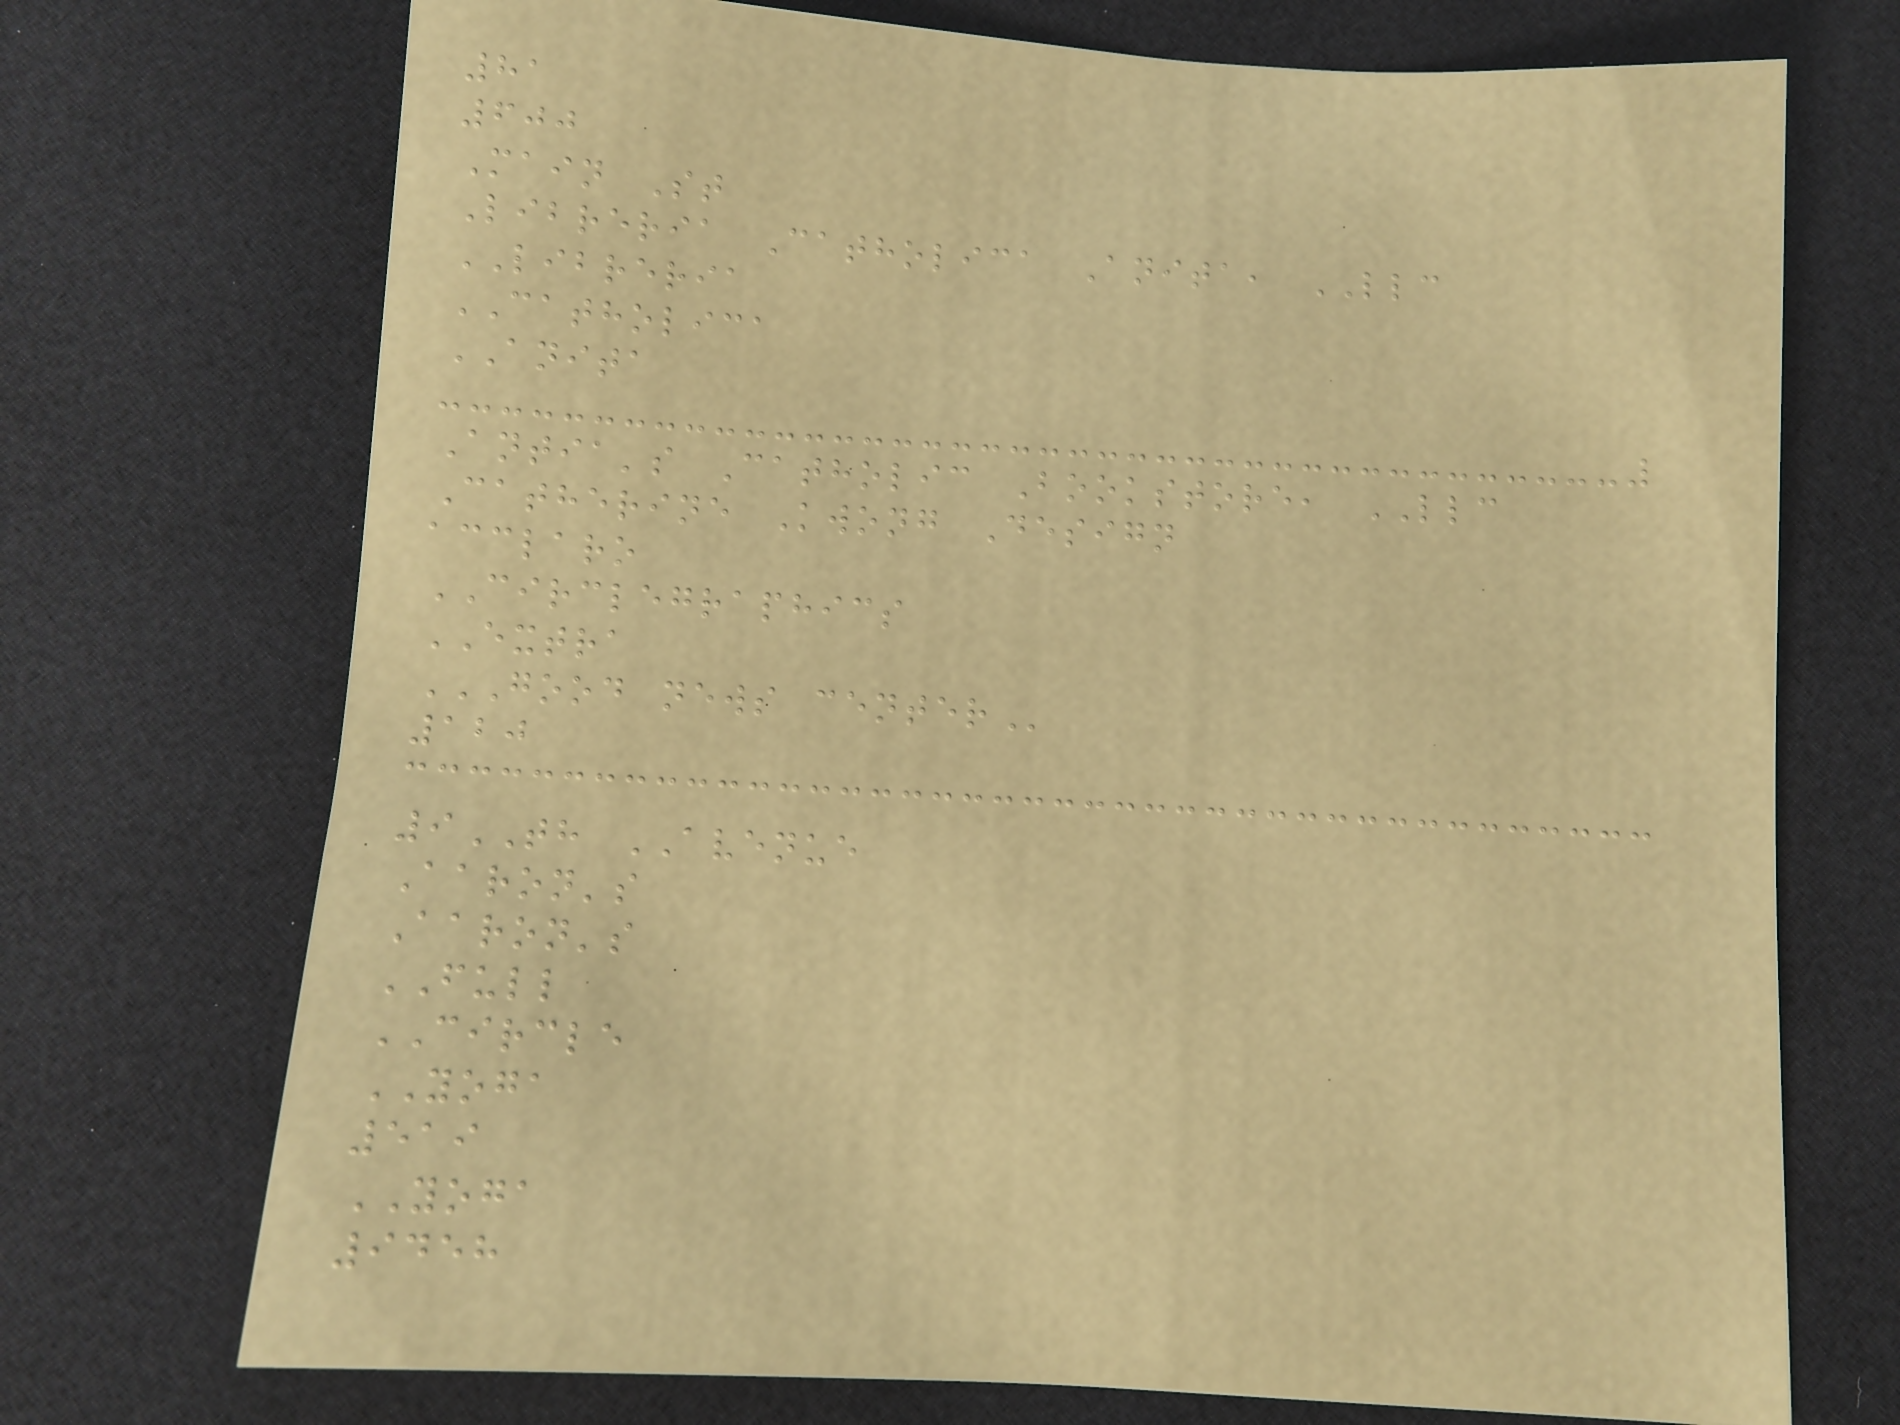81
600
Main St
Libreria Catholica Anita, LLC
LIBRERIA
CATHOLICA
ANITA
Antia's Catholic Bookstore, LLC
Catherine Kwong Design
acclaro
CIRCLEGRAPHICS
EXTRA
GOOD NEWS CENTER
120
9TH AVENUE
Aaron's
Aaron's
FULL
CIRCLE
YOGA
519
YOGA
9458
